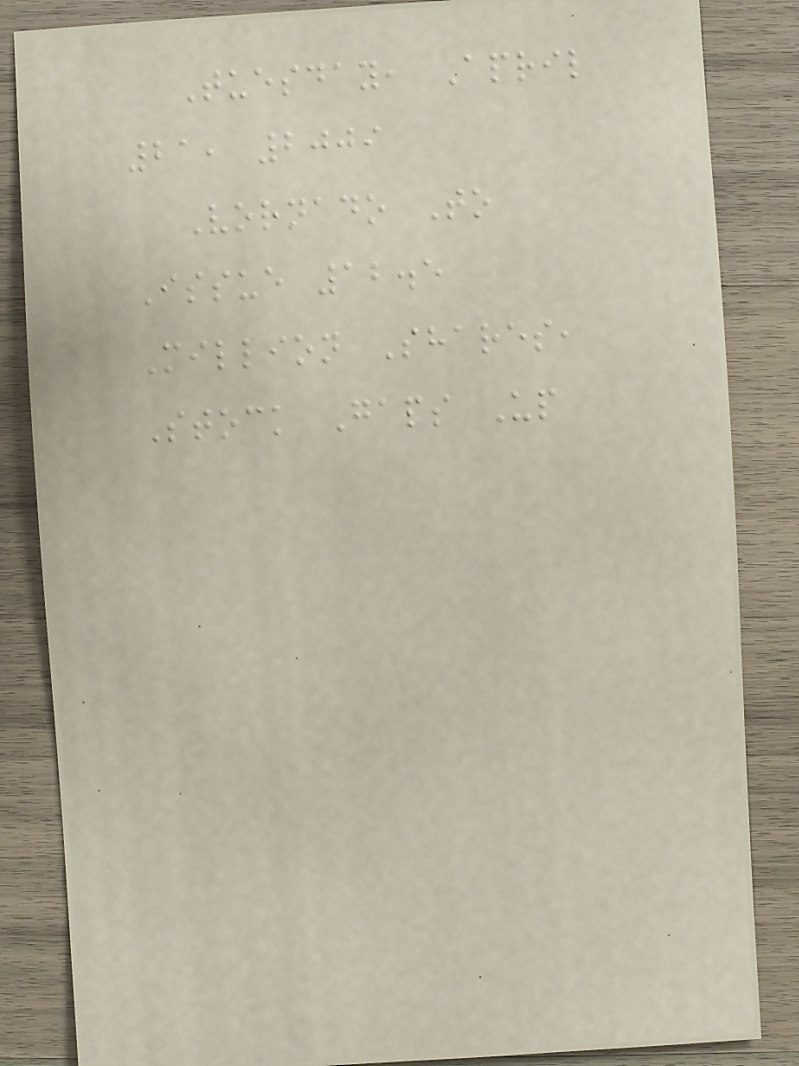Tuesday, April
21, 2009
Vornado To
Issue 12.5
Million Shares,
Stock Gaps Up
